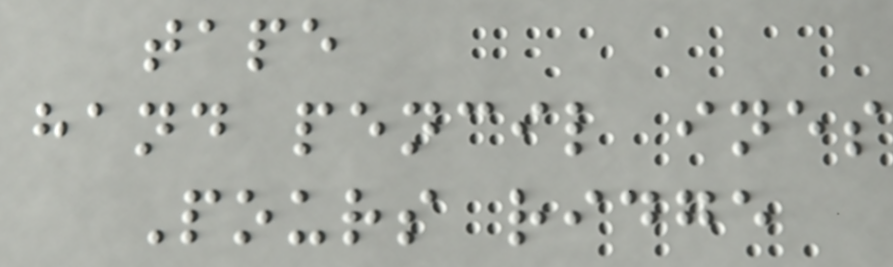tape
hand pencil ines
Pours ridge
